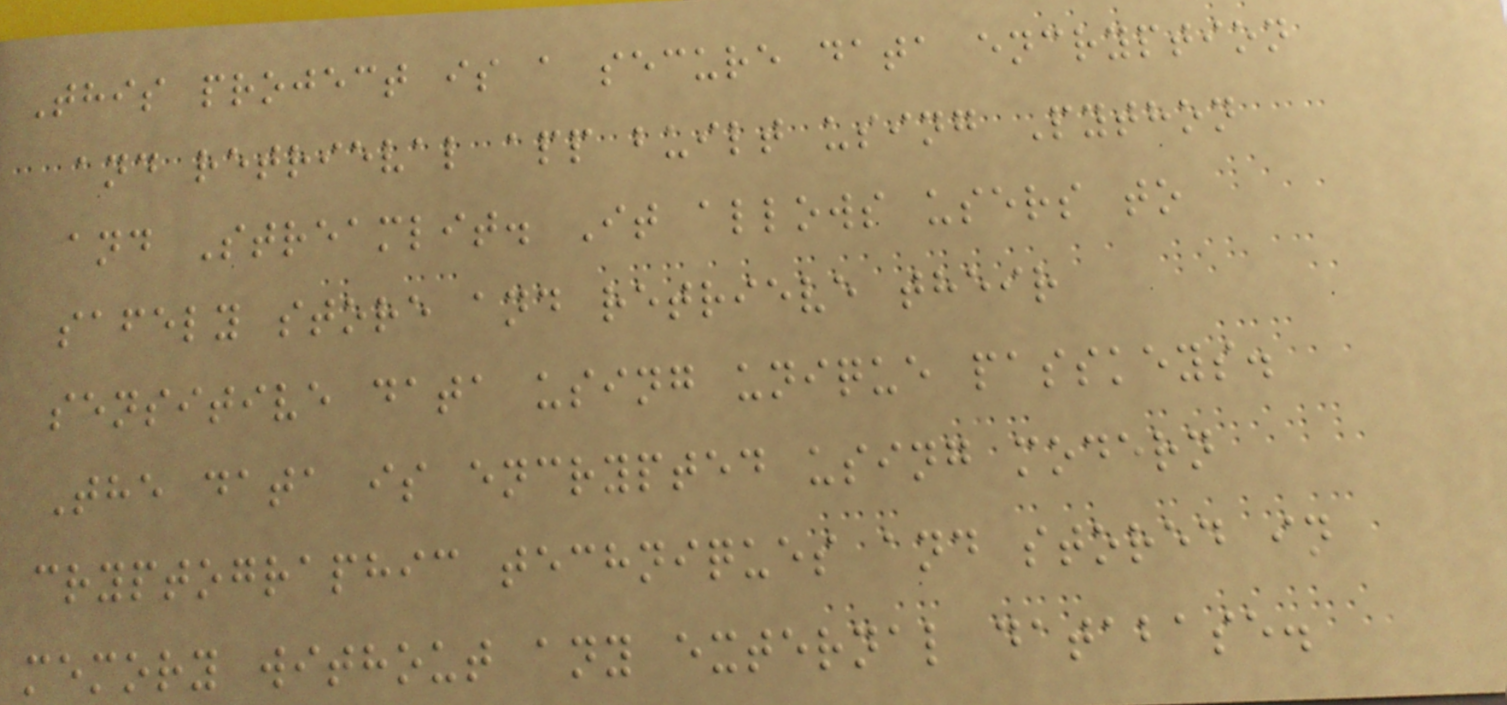This project is a secure data encryption
and retrieval app built using Python
and Streamlit. It allows users to
safely store and retrieve their
sensitive data using unique passkeys.
The data is encrypted using modern
cryptographic techniques and stored in
memory without any external database.
